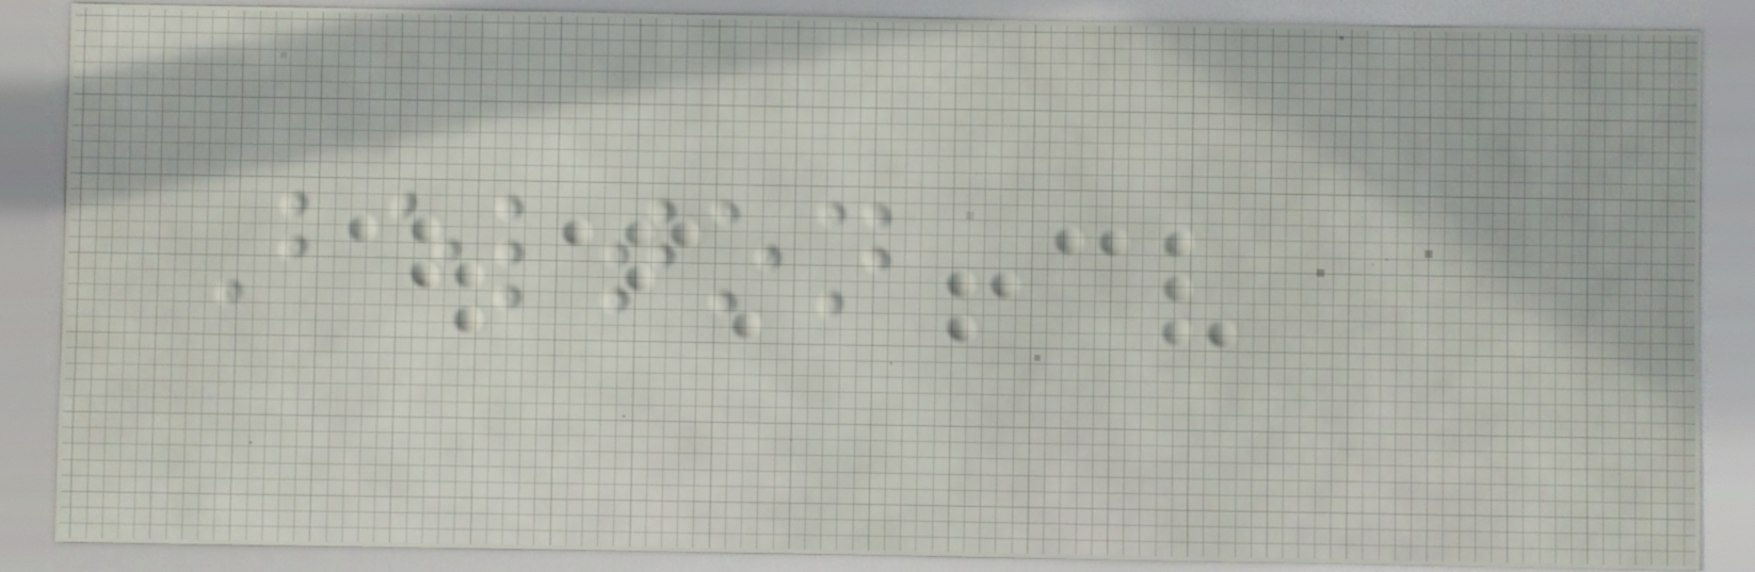Belton
